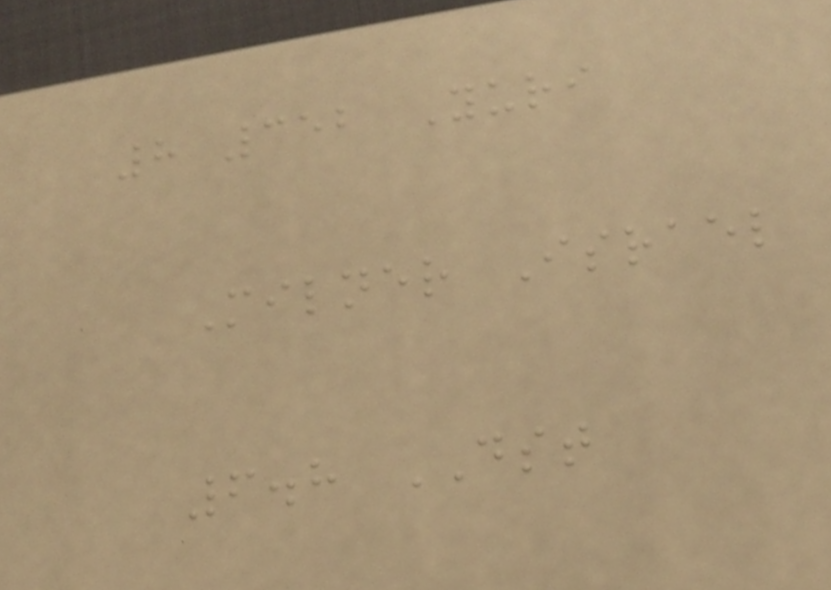8 352 Yuri
Milner Israel
6.8 DST
